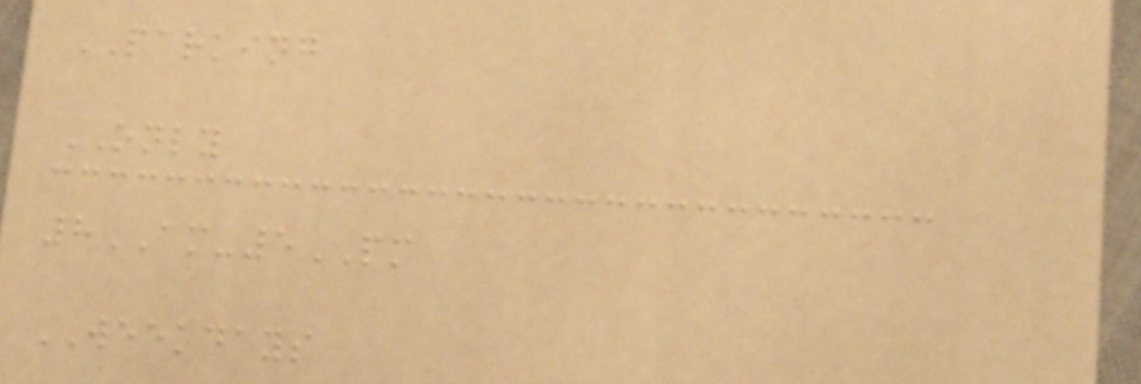PARKING
ONLY
8AM-5PM
WEEKDAYS
